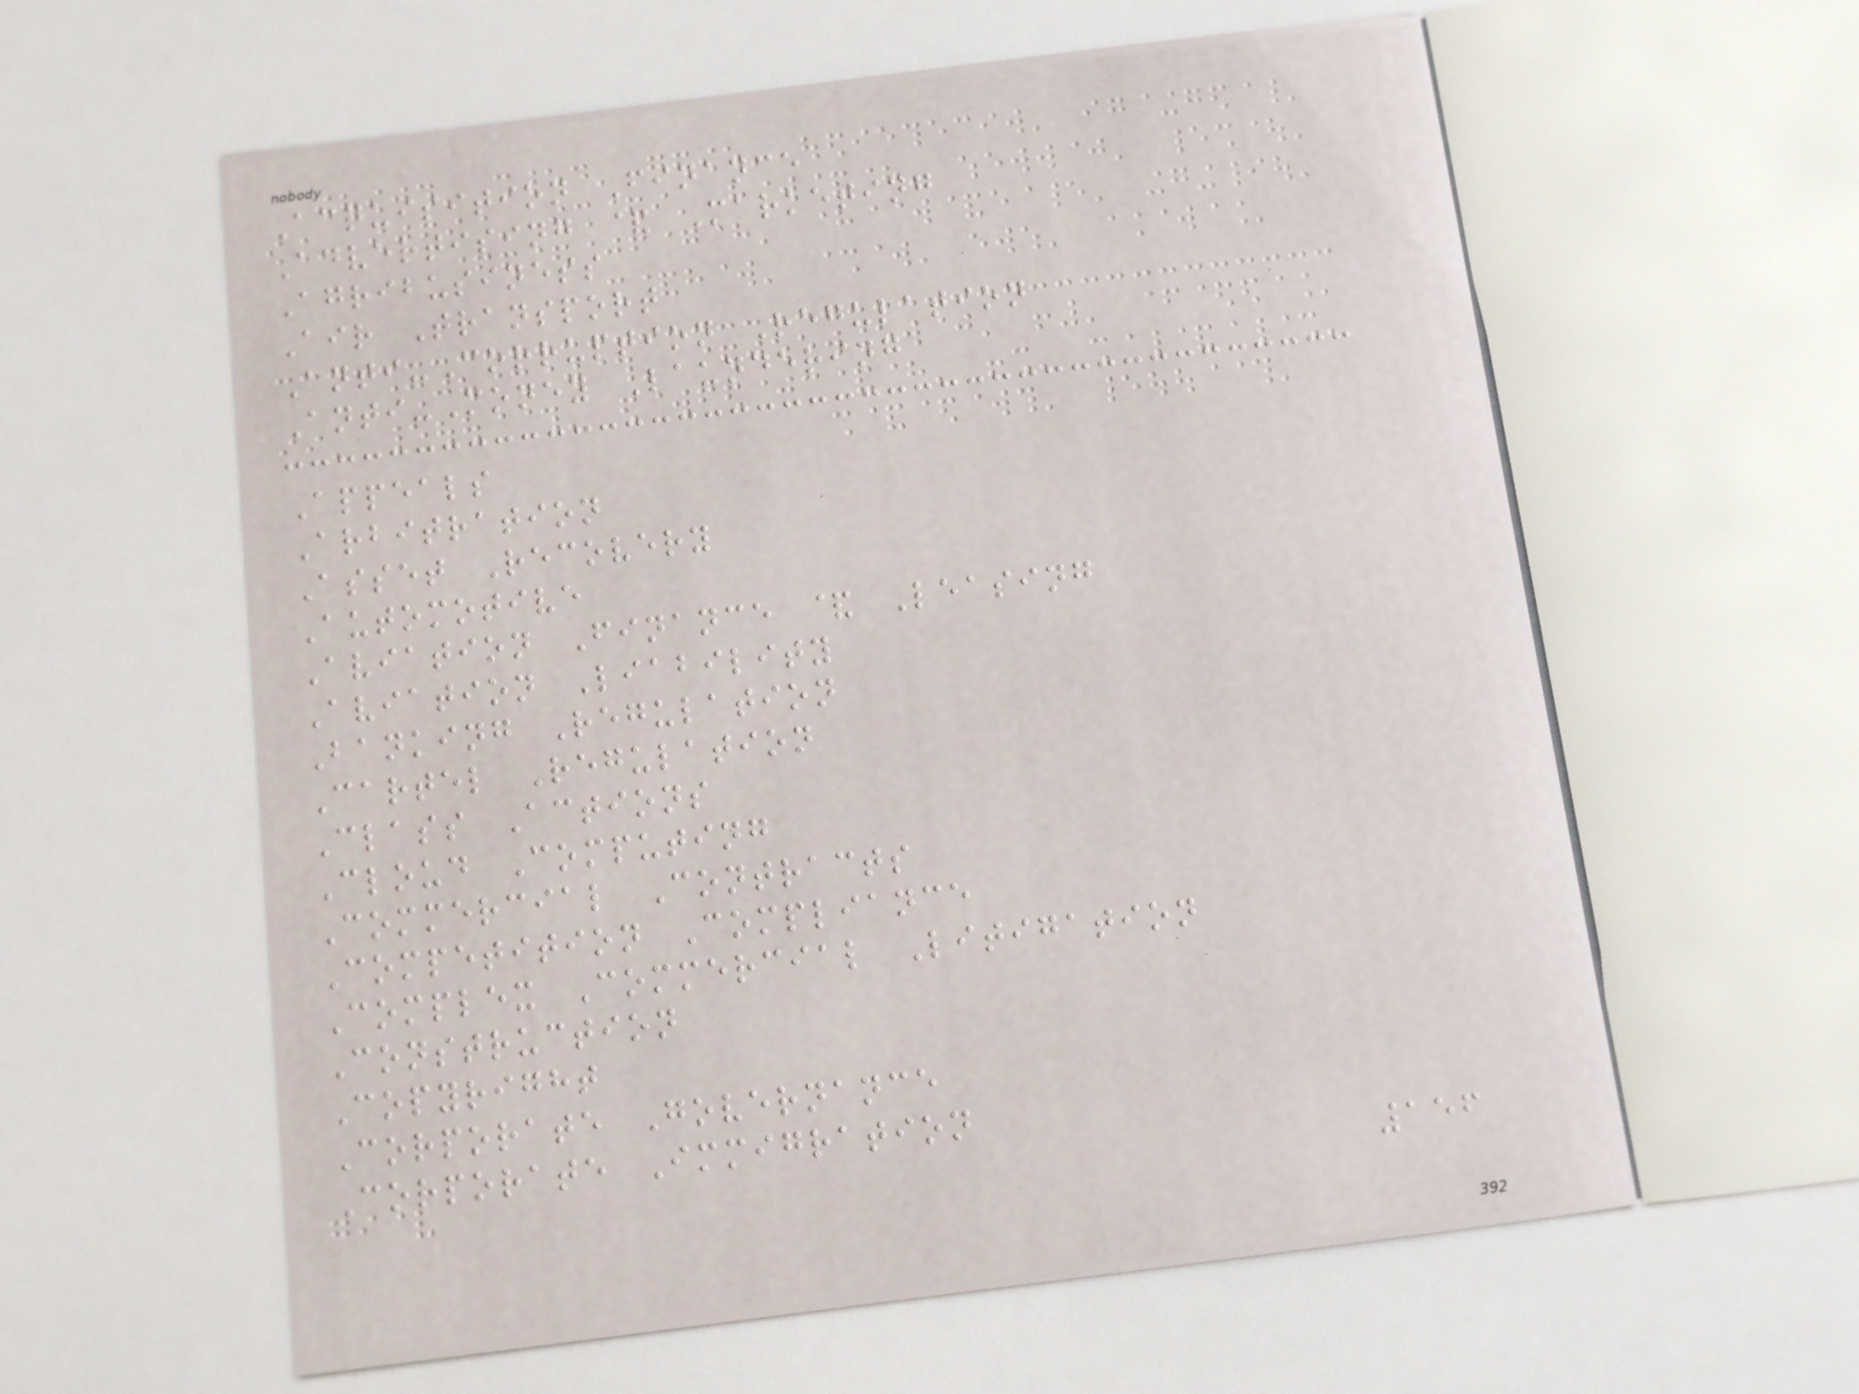Acquisition Finance
Advertising & Marketing
Agribusiness
Air Transport
Anti-Corruption Regulation
Anti-Money Laundering
Appeals
Arbitration
Asset Recovery
Automotive
Aviation Finance & Leasing
Aviation Liability
Banking Regulation
Cartel Regulation
Class Actions
Cloud Computing
Commercial Contracts
Competition Compliance
Complex Commercial Litigation
Construction
Copyright
Corporate Governance
Corporate Immigration
156
